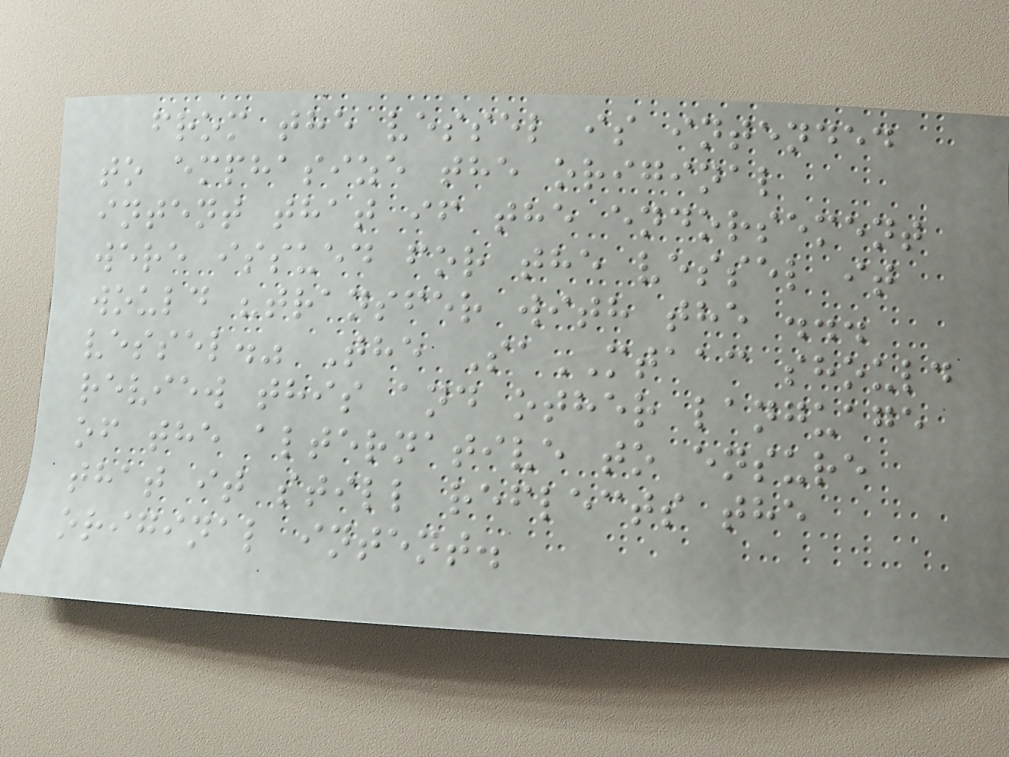from the vessel is intended
to emphasize the original
intent that if the endorsement
were issued for the vessel it
would "transfer with the ...
vessel." The SaMTAAC should
review this and other language
of the alternative to ensure
that it still reflects the
original intent.
